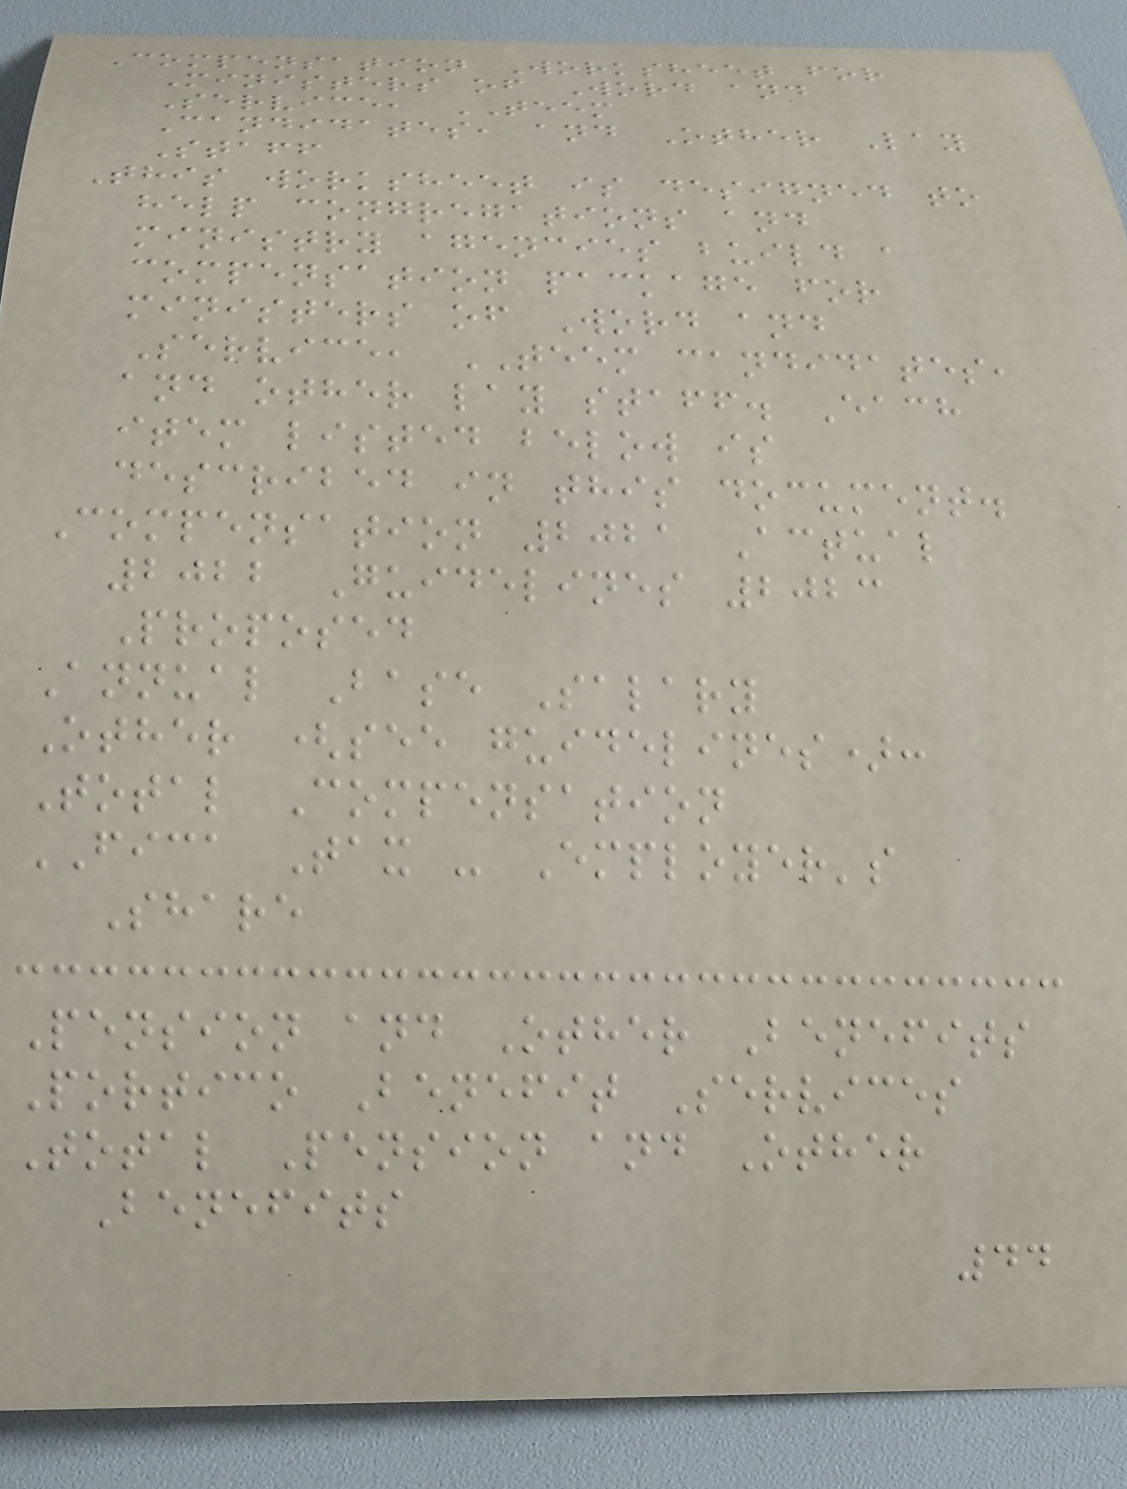Compensation Worksheet for
Ministers of Word and
Service, TEEM
Candidates, and Other Lay
Staff
This worksheet is designed to
help congregations and
ministry agencies build a
compensation package for
ministers of Word and
Service, TEEM candidates,
and other lay staff. Each
item listed below is
described in this document.
Compensation 2021 Actual
2022 Guidelines 2023
Proposed
Annual Base Salary
Other (see guidelines):
Total Compensation
FICA Tax - Employer's
Share
Pension and Other Benefits
Portico Benefit Services
Total Pension and Other
Benefits
44
